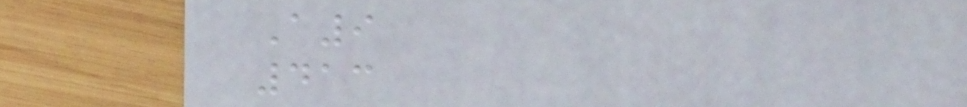A9
413
